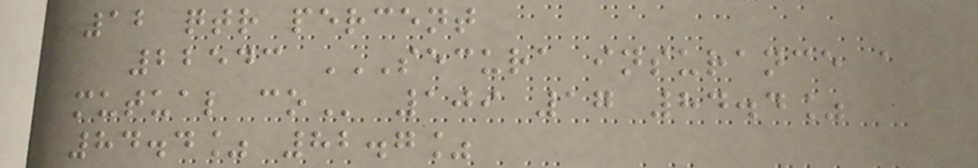12 qtr percent
22543 SECURA INSURANCE A
MUTUAL CO 109 17 84.4%
84.4% 82.7%
